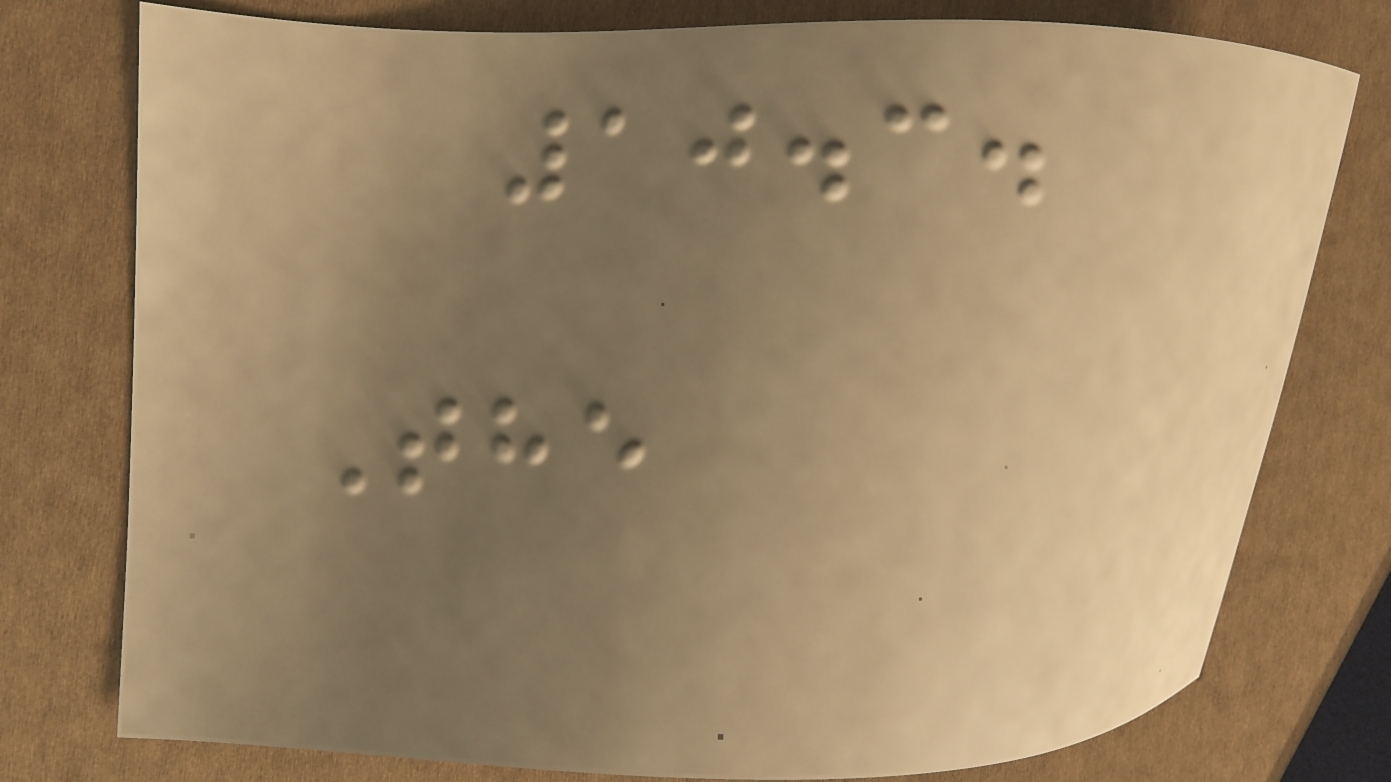10.3.
The
